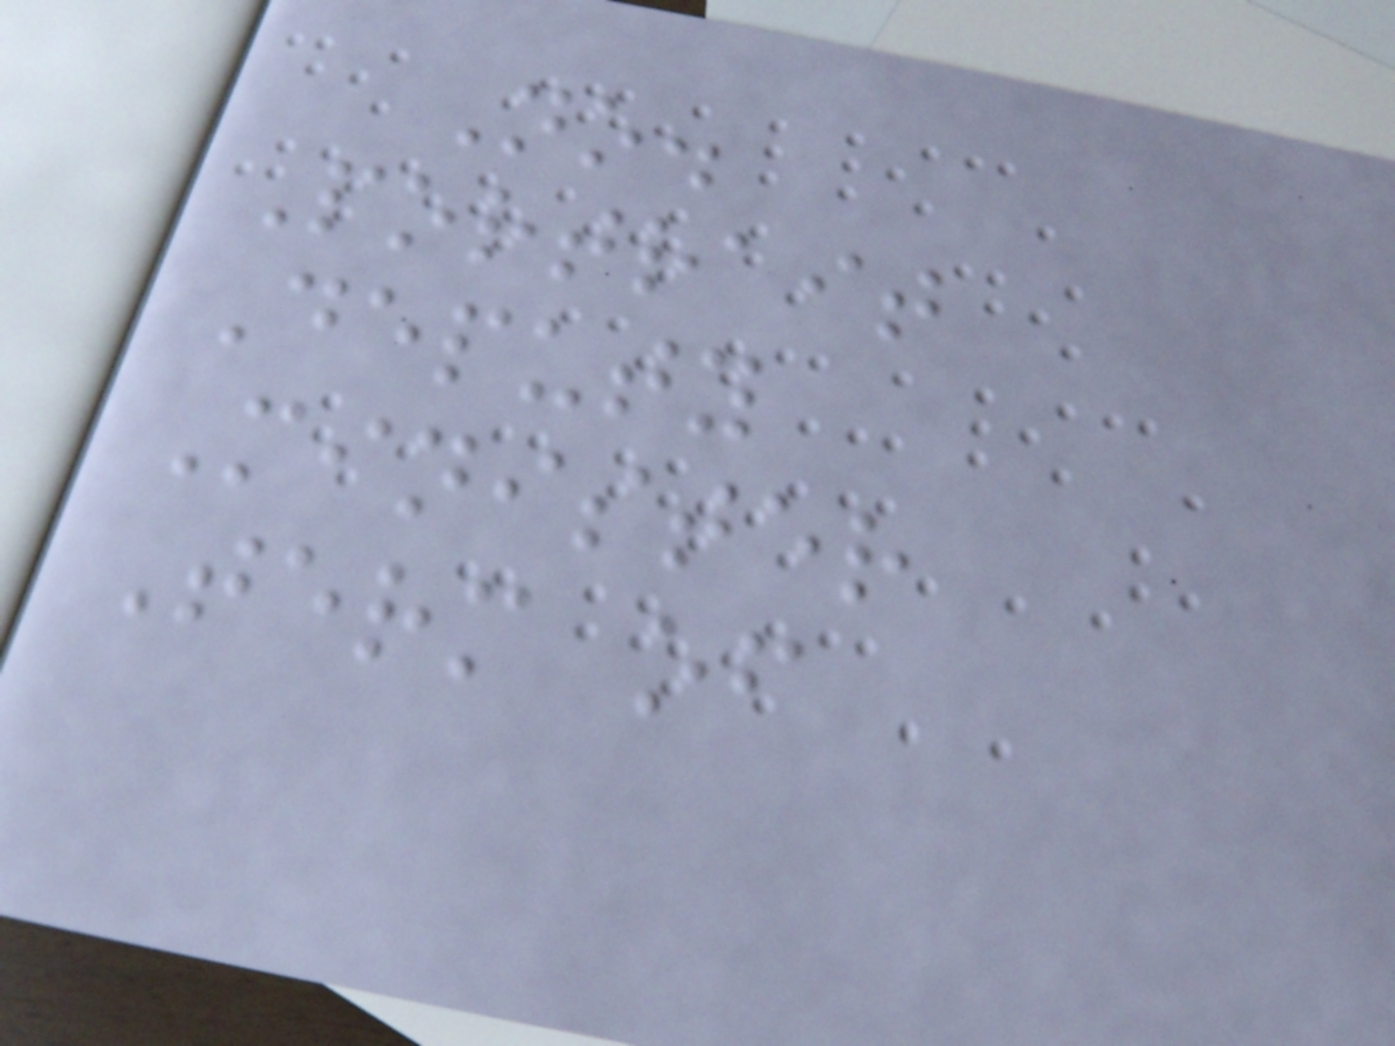No.
Portrait
Deputy
Minister
Term of
